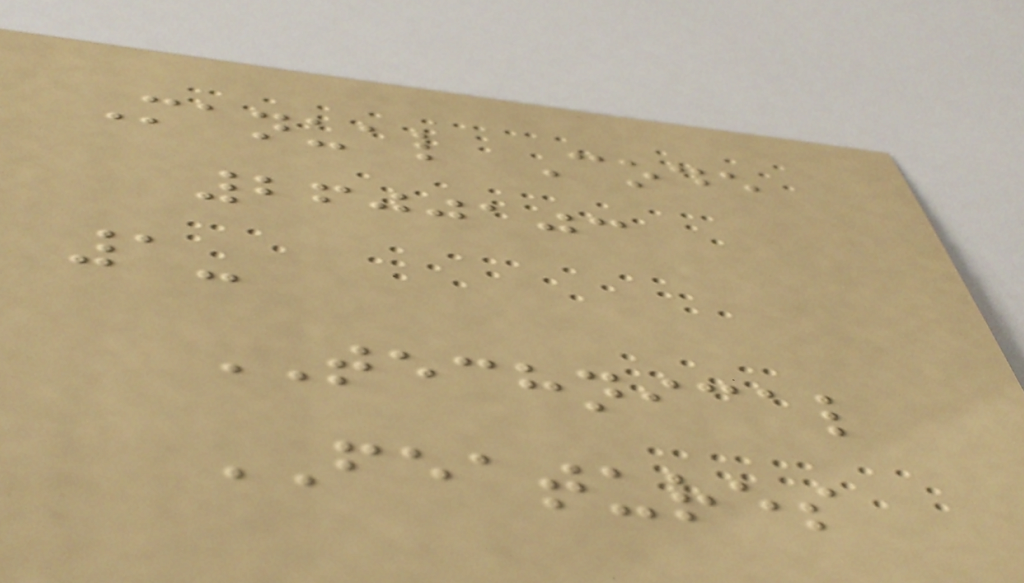Manual Code
2600103
1-
TECHNICAL
FEATURES
